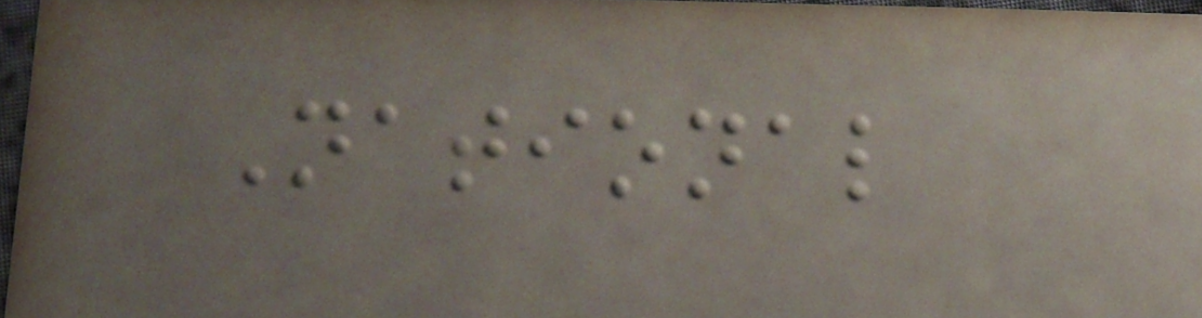National
